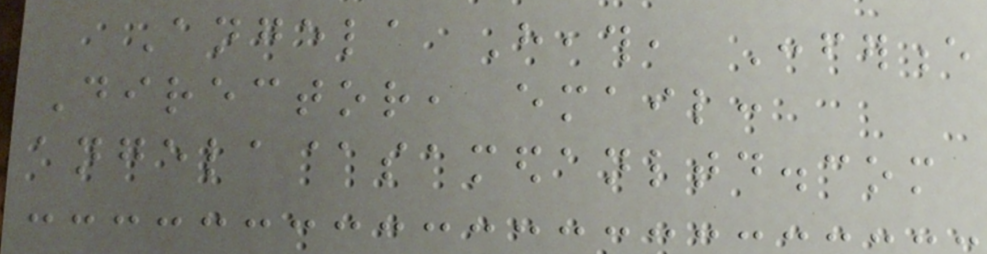Angela Heath, Conference
Director, email:
angela@samedanltd.com
